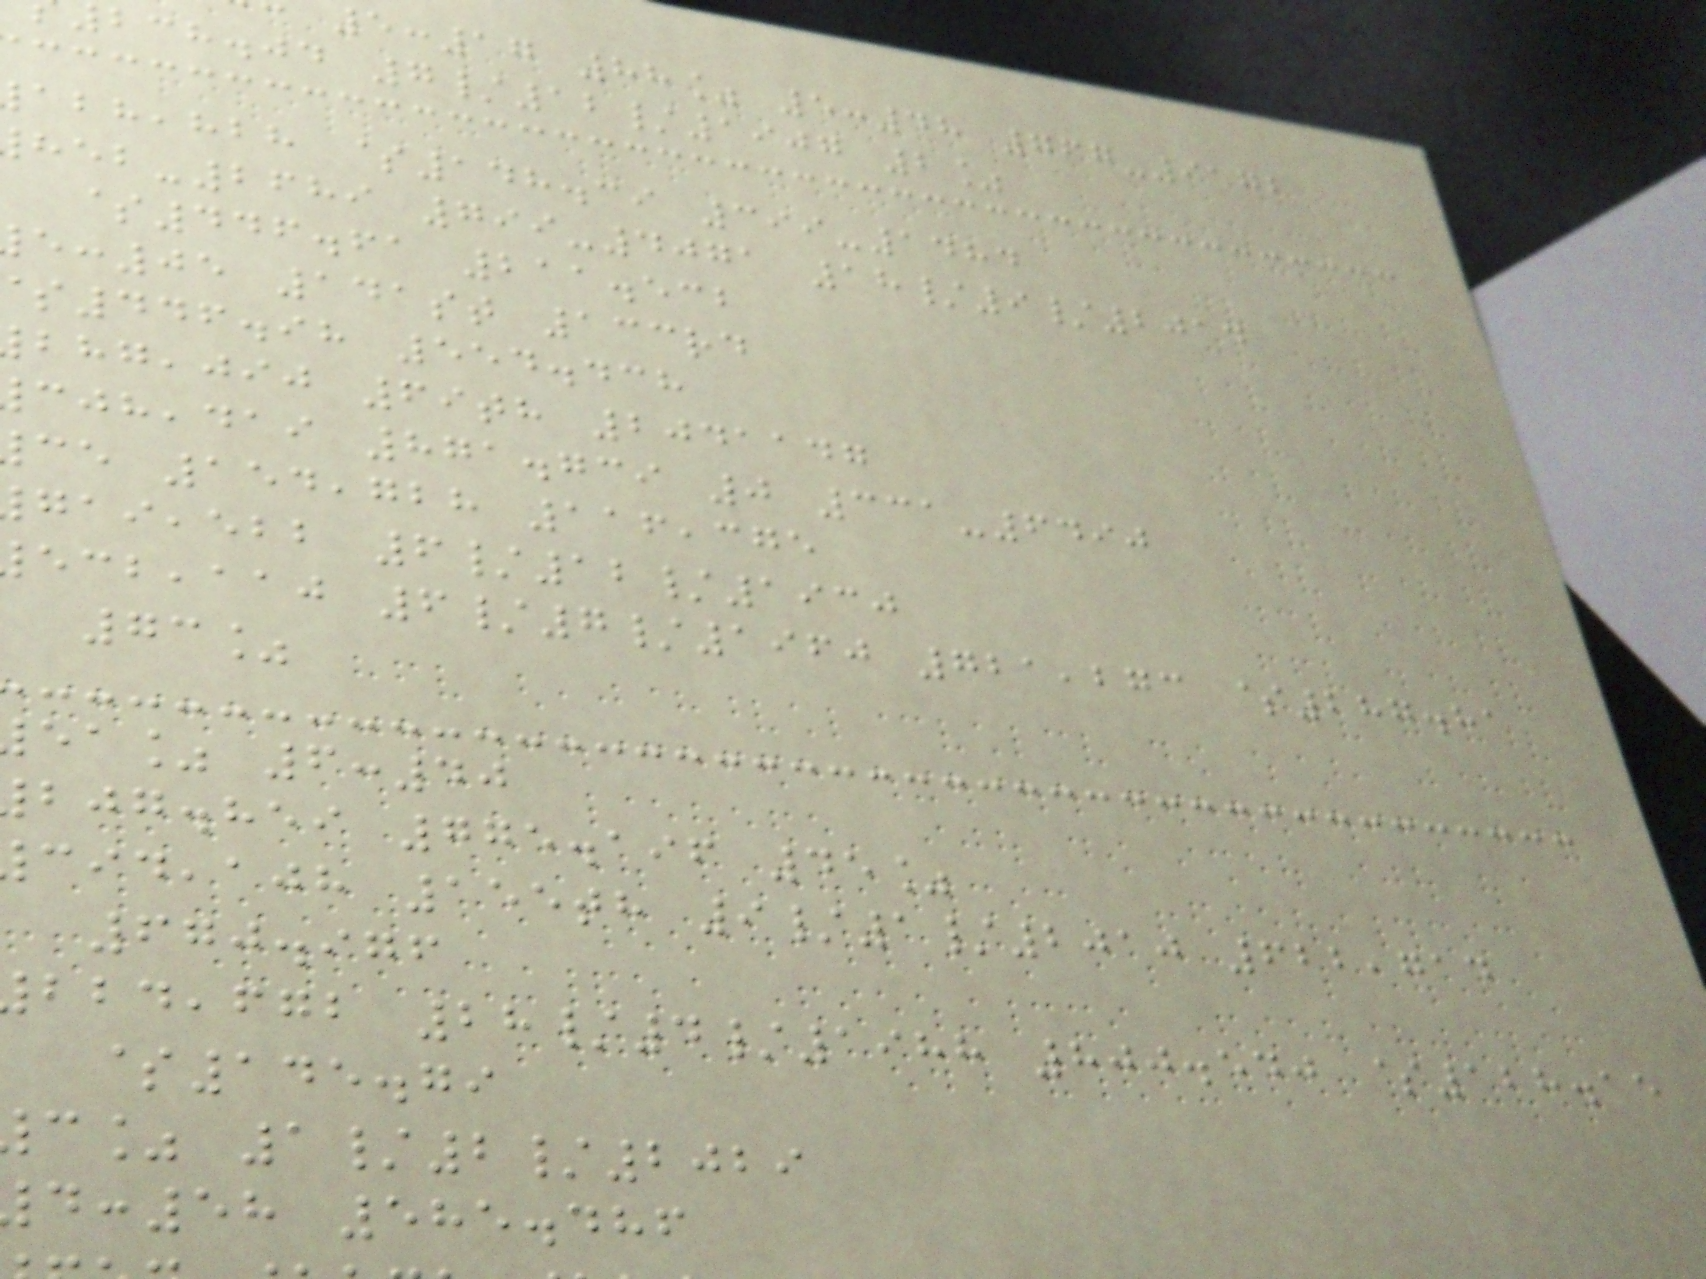5:17 88% 5:48 767-9172
bch.jd 7/12/1907 2%
,hbh $148.39 399-1484
-2689 799-4071 18/9/2014
$446.61 211.532
:05 141st 133rd
446.98 554.438
,jij 69th 2041147
,dai 871.739 0 331-6490
ce 154,728 116,375
,ebb 6/12/1930
,aaj 6/7/1960 721,273 $287.81
73%
ea% 6:40
bjg.hei 775.196 45%
,ajh 155th 9/1/2010 622,714
670.976
,fgb 28/4/1988 800.540 $128.15
$145.79
c% 1/2/2029
:58 585.486
